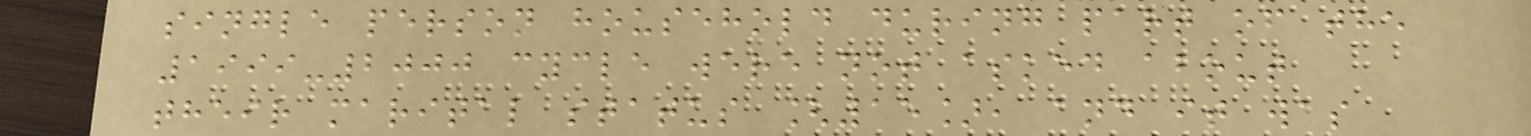single person household during part of the
1999-2000 cycle were not asked about
their marital status [15], and it was
